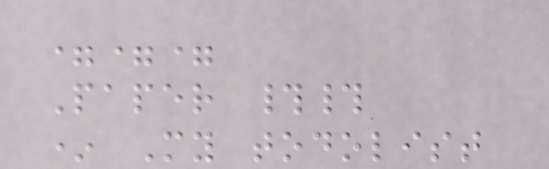===
Paper ##
* My todolist
